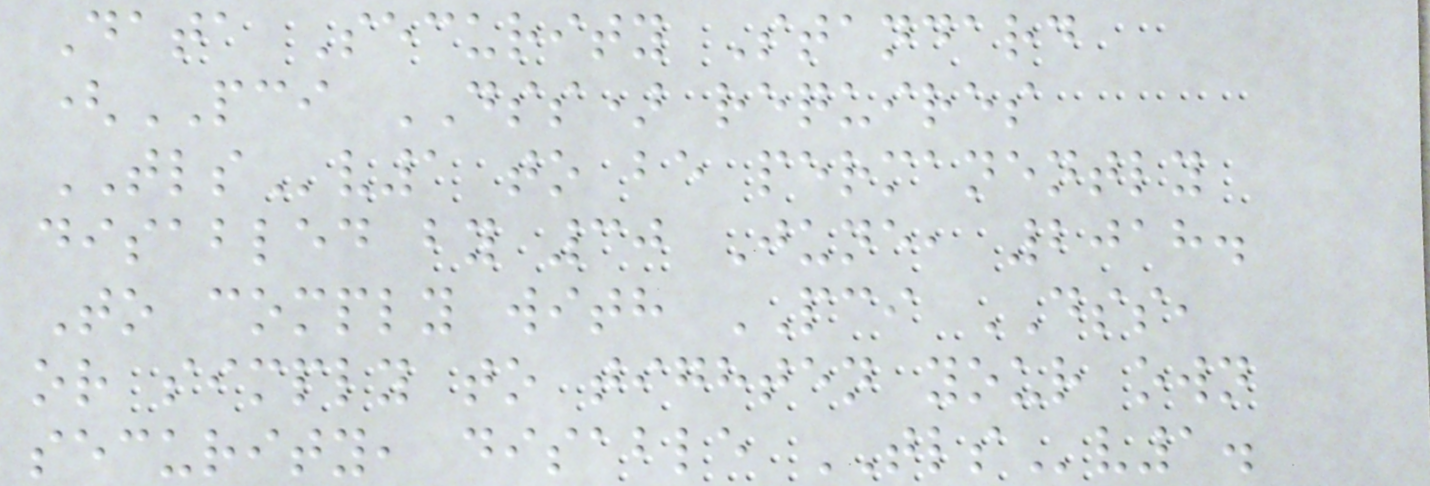Data Security Standard
(PCI DSS) requires
TLSv1 to be permanently
disabled by 30 June, 2018.
To comply with PCI DSS,
or simply to tighten your own
security, disable TLSv1.
